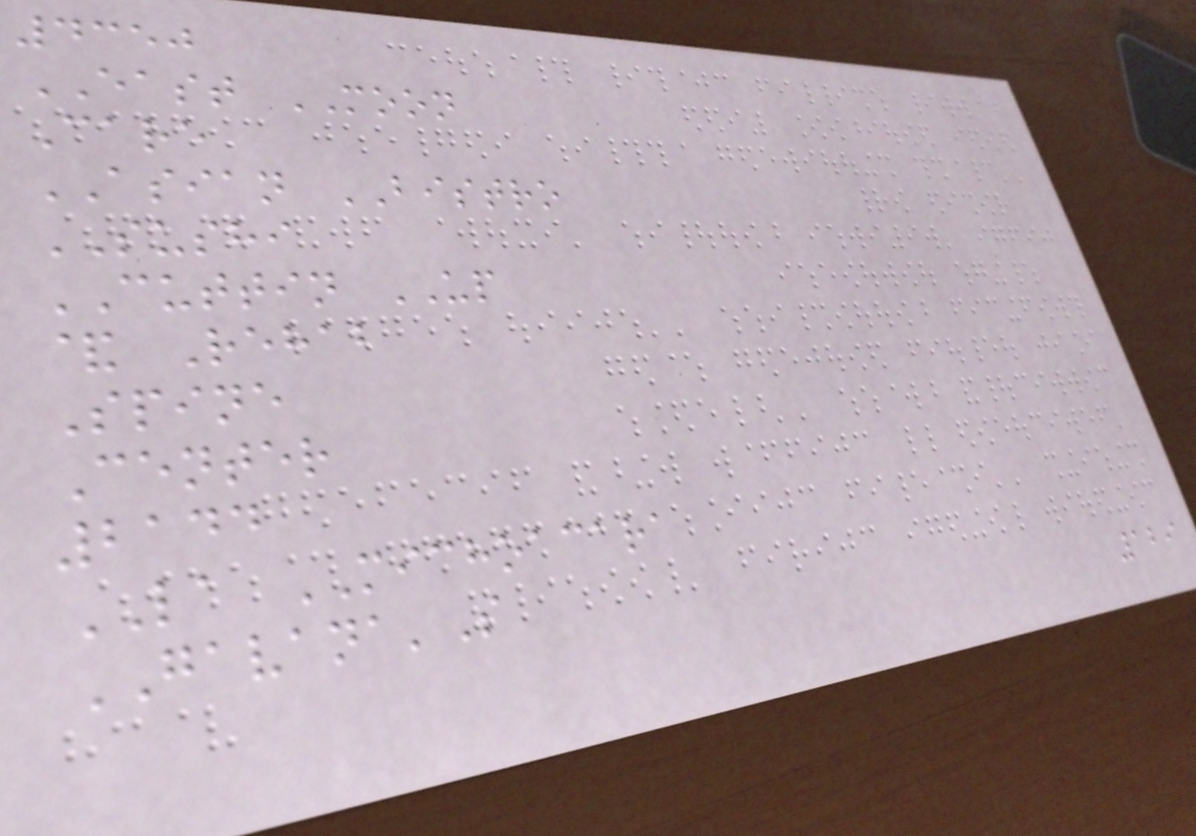4350
EAST MOON
Care
ASIAN BISTRO
SUSHI
CUTTIN UP
& Rehab
Spine
Center
2144
LA MICHOACARA
GAVANA'S
129
